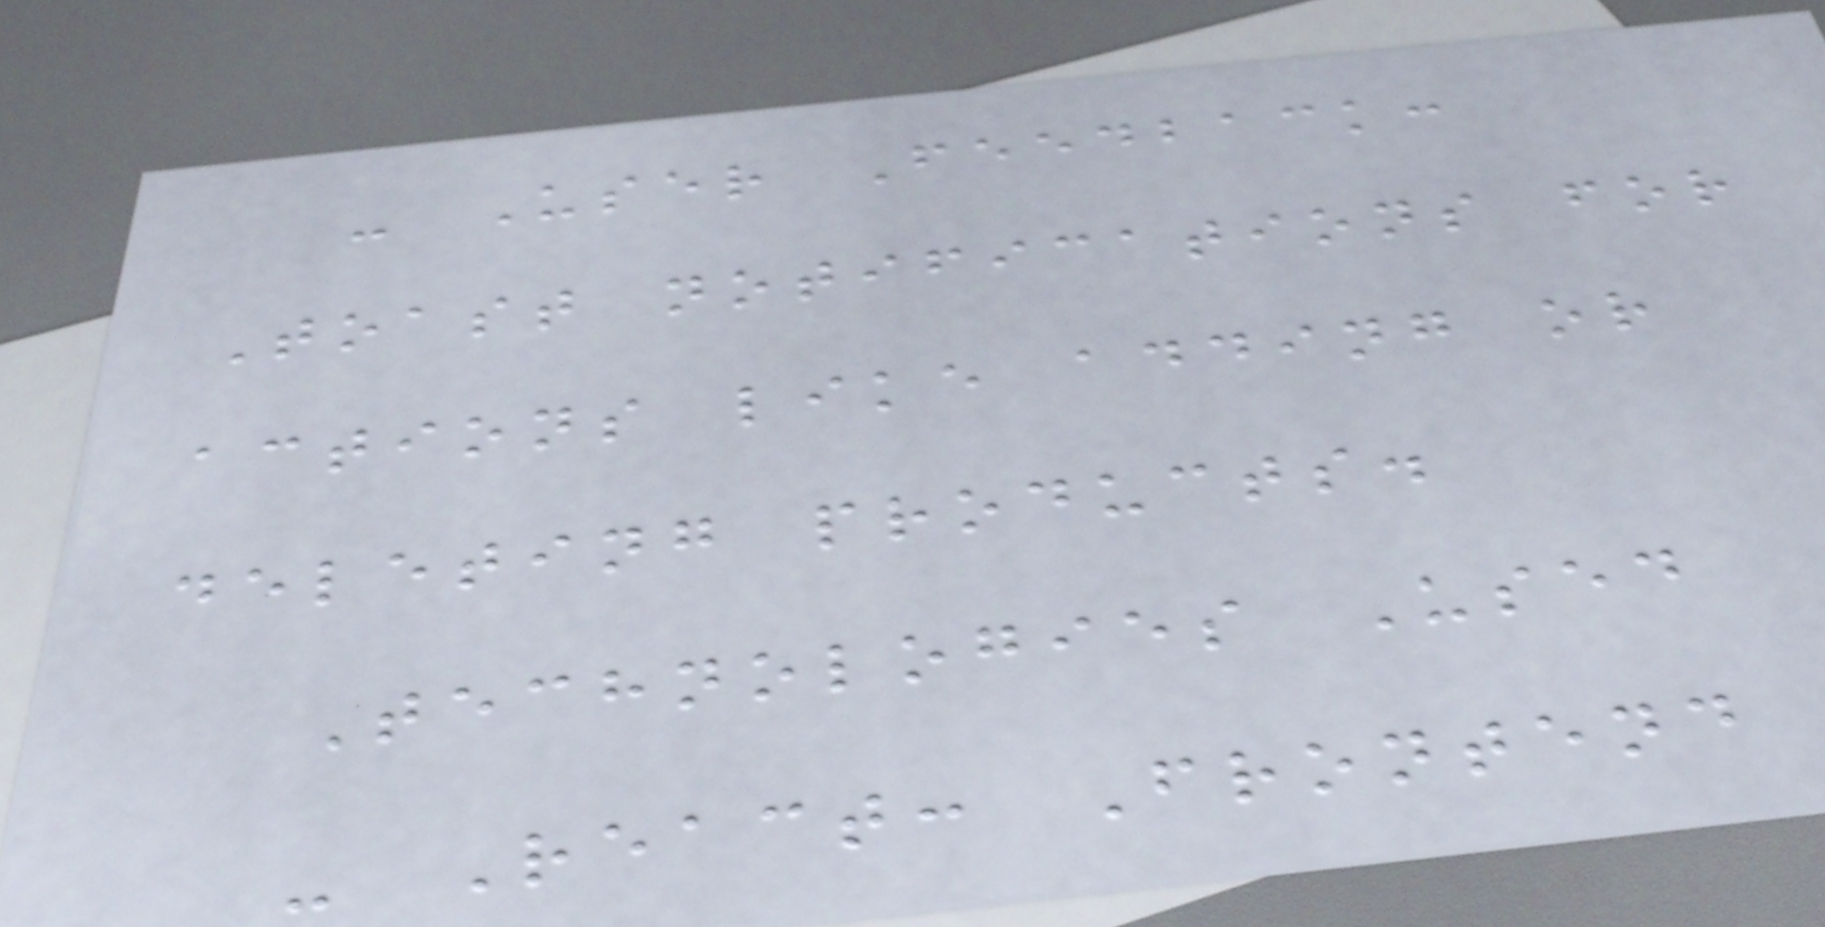- User Feedback:
Toast notifications for
actions like adding or
deleting products.
Technologies Used
- React: Frontend
